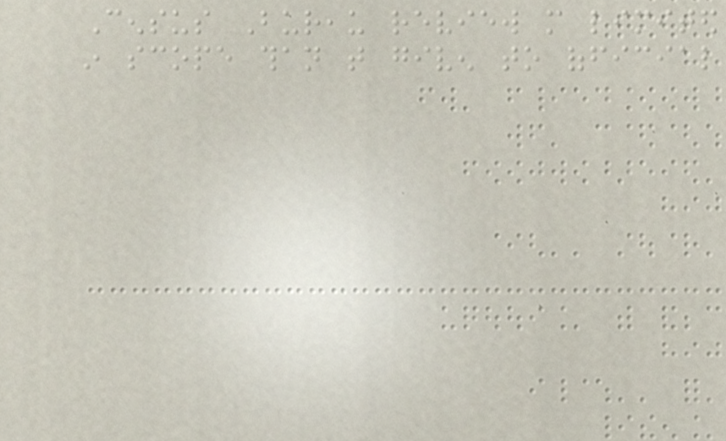Census Bureau review more limited
in scope than that given to official
